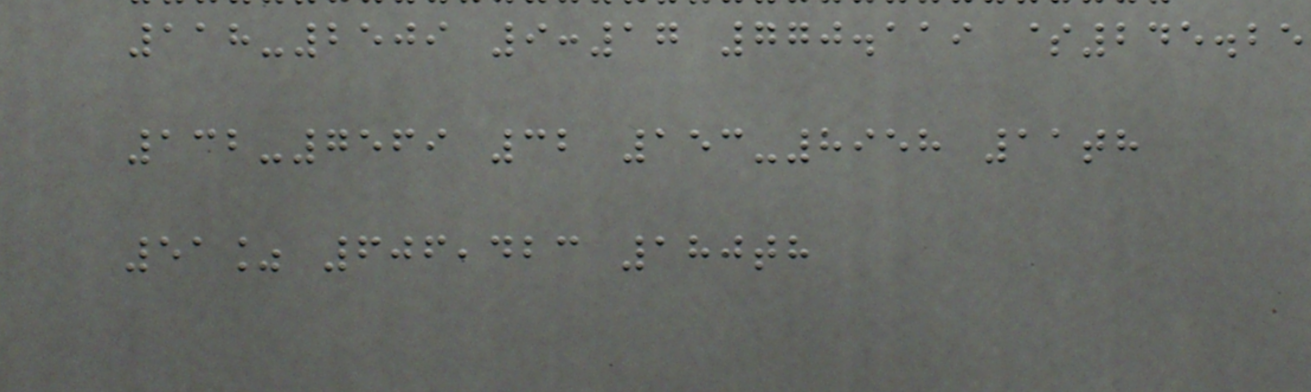118-2509 9:17 770.119 $245.25
132-7569 32 153-8958 11th
51% 606,423 180th
